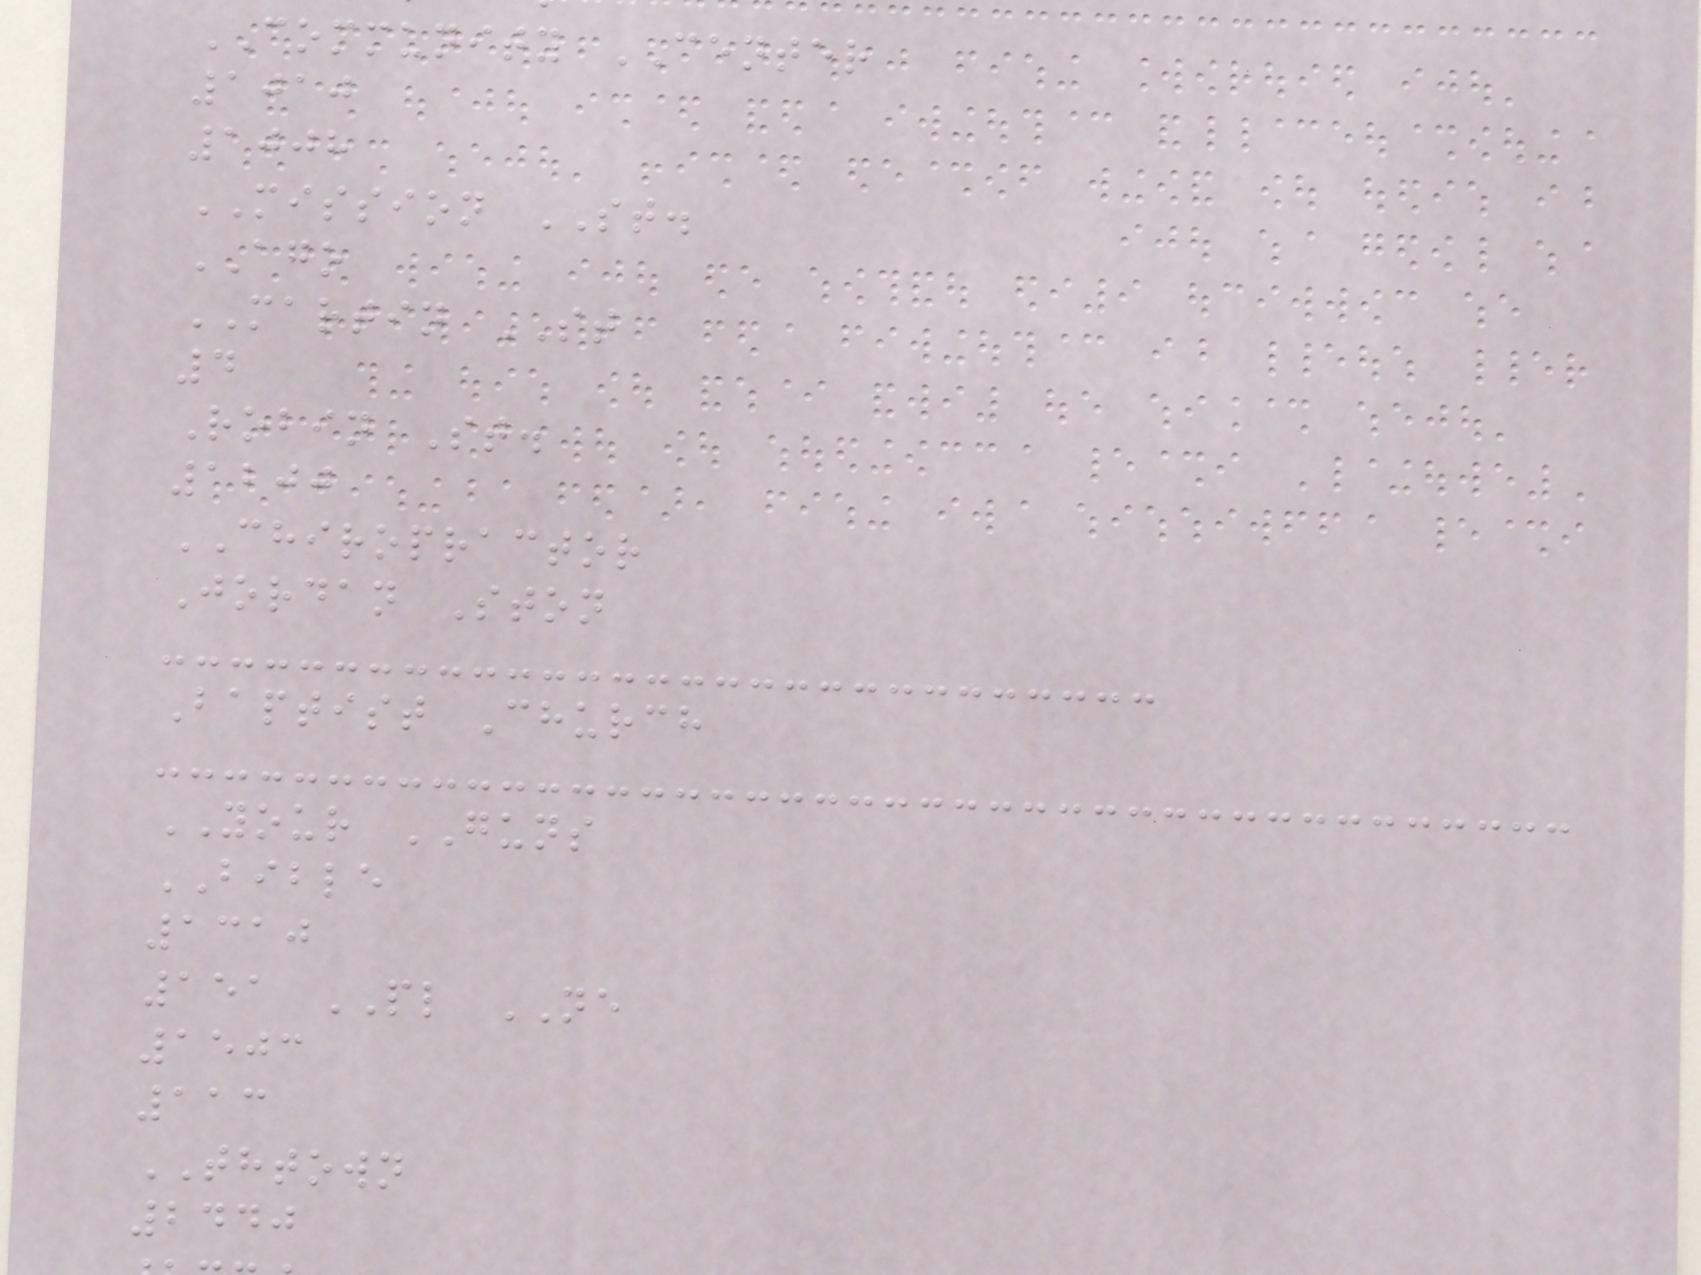COMMUNITY CENTER
1010
1008
MISSION ST.
AGO
MARTIN ST
4
Robin St.
1200
CHIROPRACTOR
Jordan Ston
Baptist Church
YOUR GUNS
BIBLE
1310
151 PL NE
1503
113
THTOWN
2440
